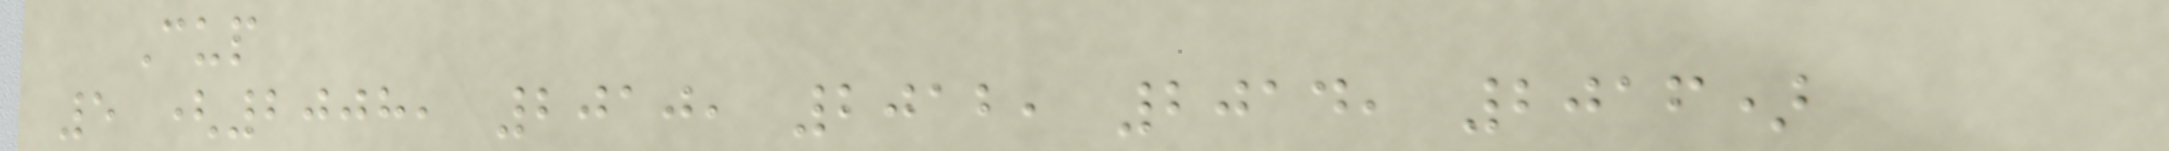Cup
5 (2008, 2010, 2012, 2014, 2016)
